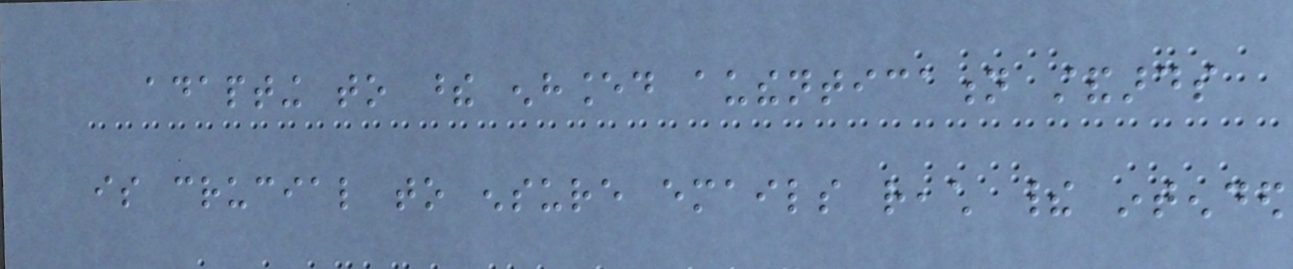adapting to these enhanced authentication standards
is crucial to ensure emails reach their intended
